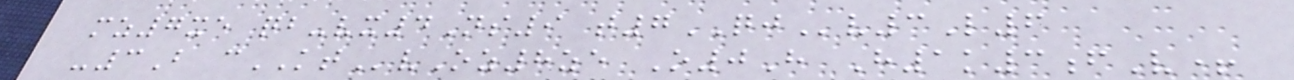mz7xe qb-vx4Ns9 t7QJv3L6
-3B cKTvOz8ze O0H H1k3fV+
